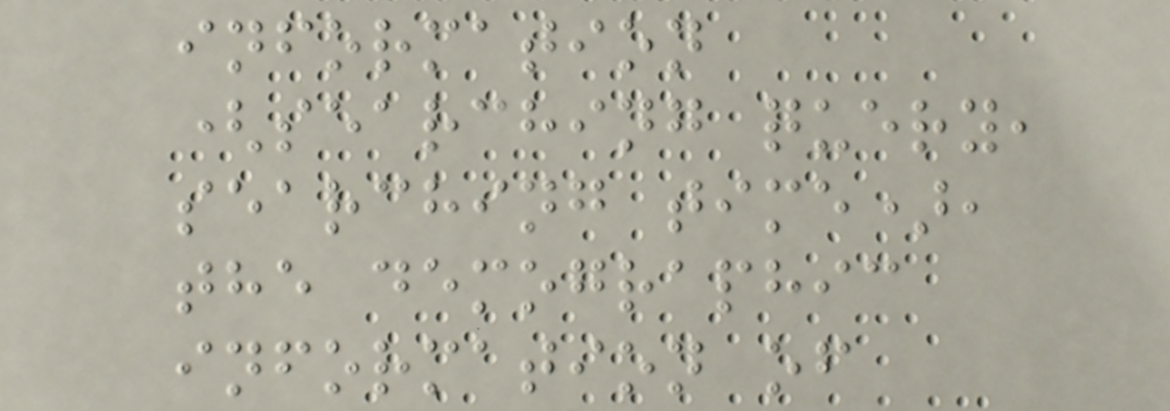information
(searching query,
searching time),
the demographic
information of
